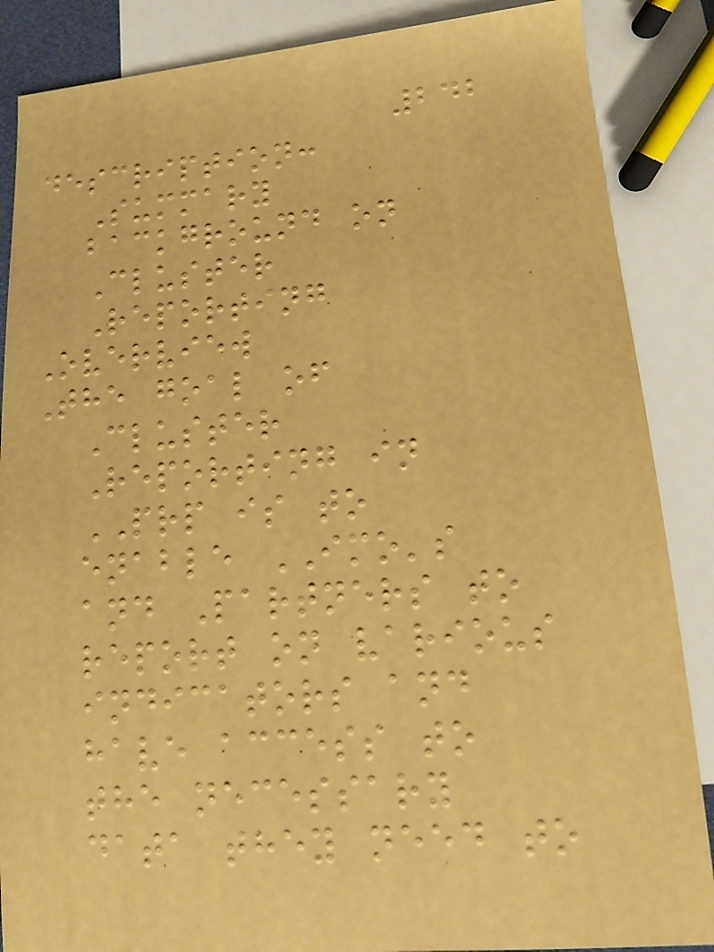242
description:
Summary
background on
Cluster
Reporting
Overview
The goal of
Cluster
Reporting in
PRP is to
enable IMO's
and Partners to
report on various
indicators and
have access to
the necessary
data they need to
